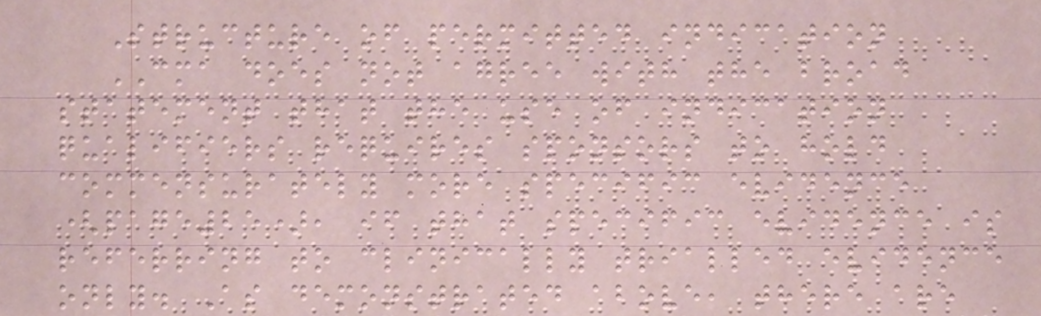Structure of permitted indication
CMA does not agree with the broad
statement that the use of indication
qualifiers requires sponsors to hold
commensurately more specific evidence
(page25), if that specific evidence is
referring to clinically trialled evidence
only. As demonstrated above, there are
